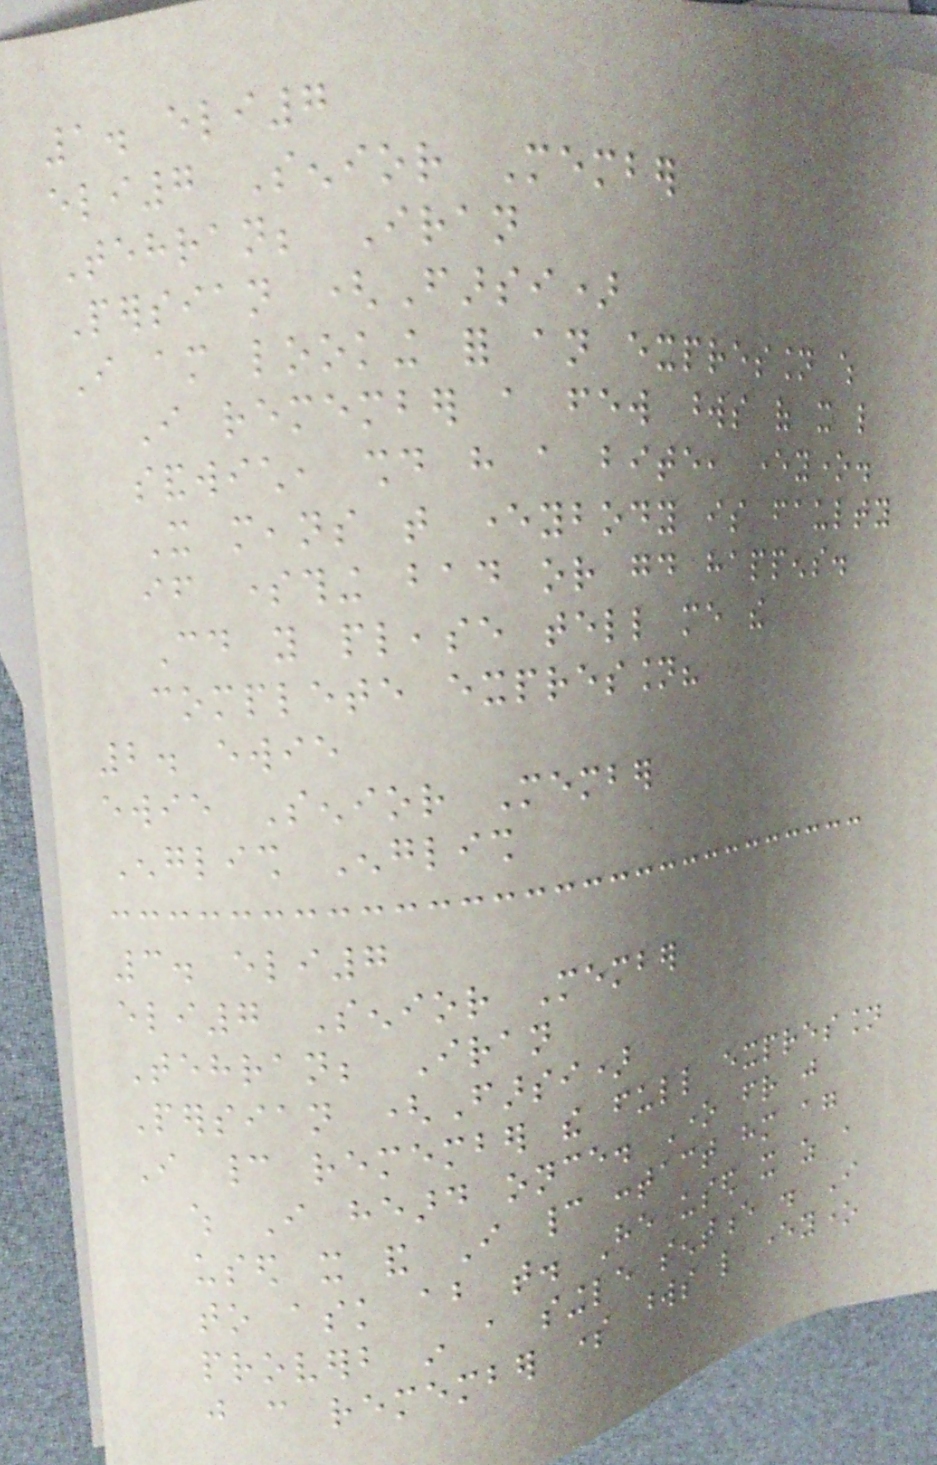1. eli7
eli7 Senior Member
Tehran; Iran
Persian (Farsi)
I am looking for an expression which
I remember a few words of it like
sandwich, should have a bite, everyone.
It means that everybody is faulty
if something bad or good happens.
Could you please tell me the
complete expression?
2. ewie
ewie Senior Member
English English
3. eli7
eli7 Senior Member
Tehran; Iran
Persian (Farsi)
I cannot remember the full expression
which I heard once. One friend just
used it and I cannot contact him again
to ask about that. He used it as a
proverb in a single sentence . I
just can remember some words like everyone
